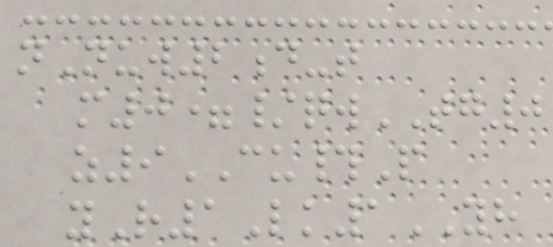nNuw2d-t
m0=/qwTG0
z9CU#P
yR1Lk1YH
